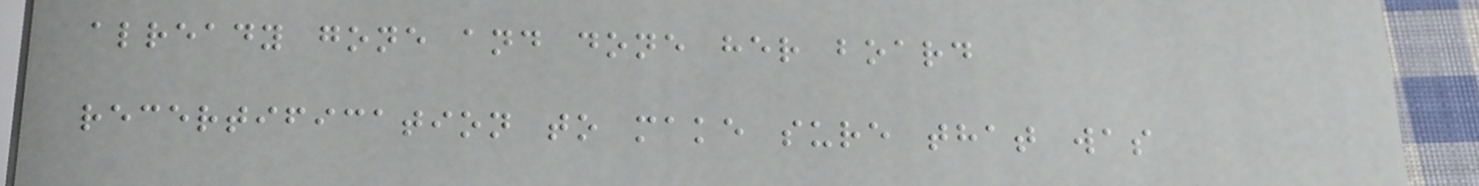already gone and done her board
recertification to make sure that was
